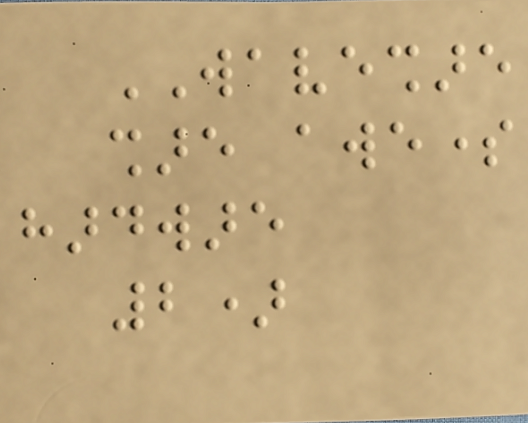WAVESHARE
share awesome
hardware
2)
